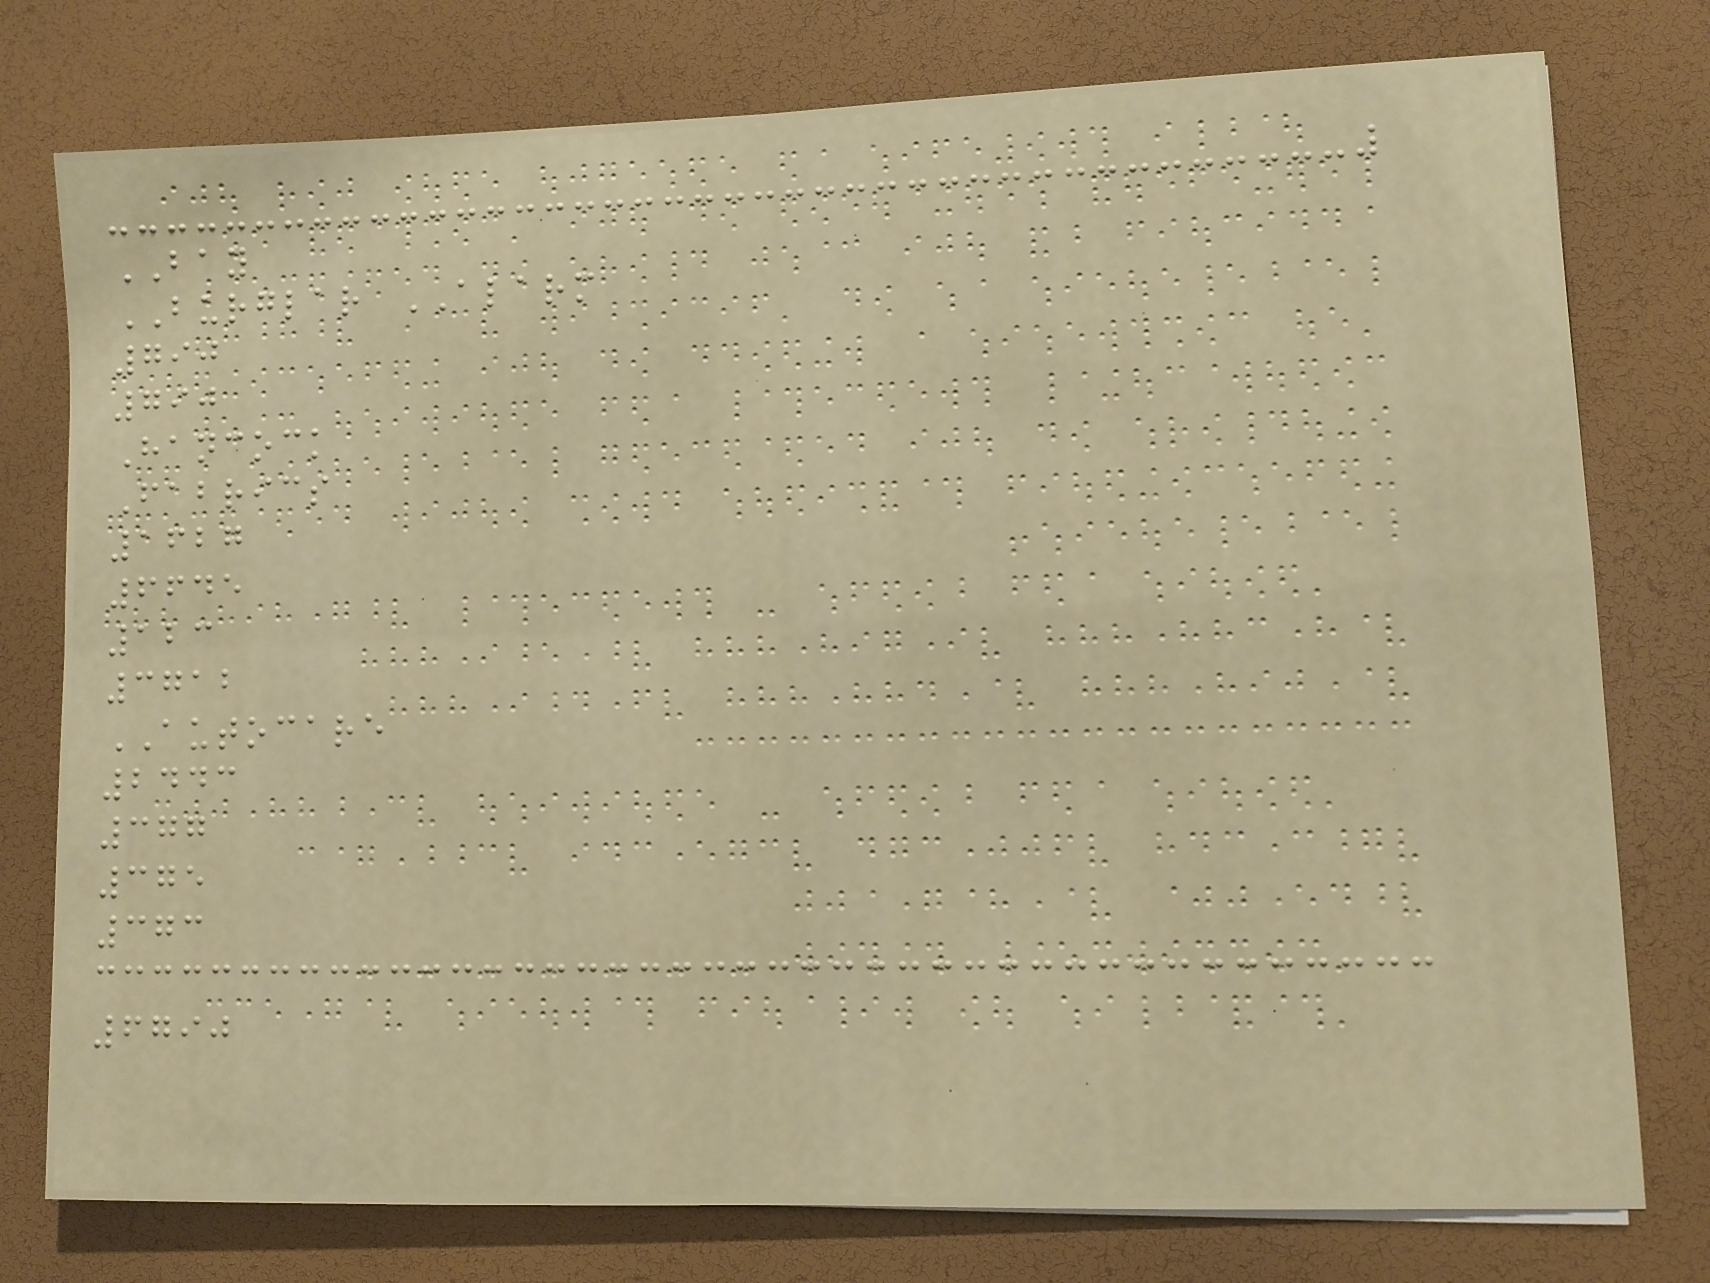BAY
BURGLAR ALARM
790
790
Hancock
Fabrics
1627
6645
123
3712
AUTOCARE
2443
377
375
373
6790
